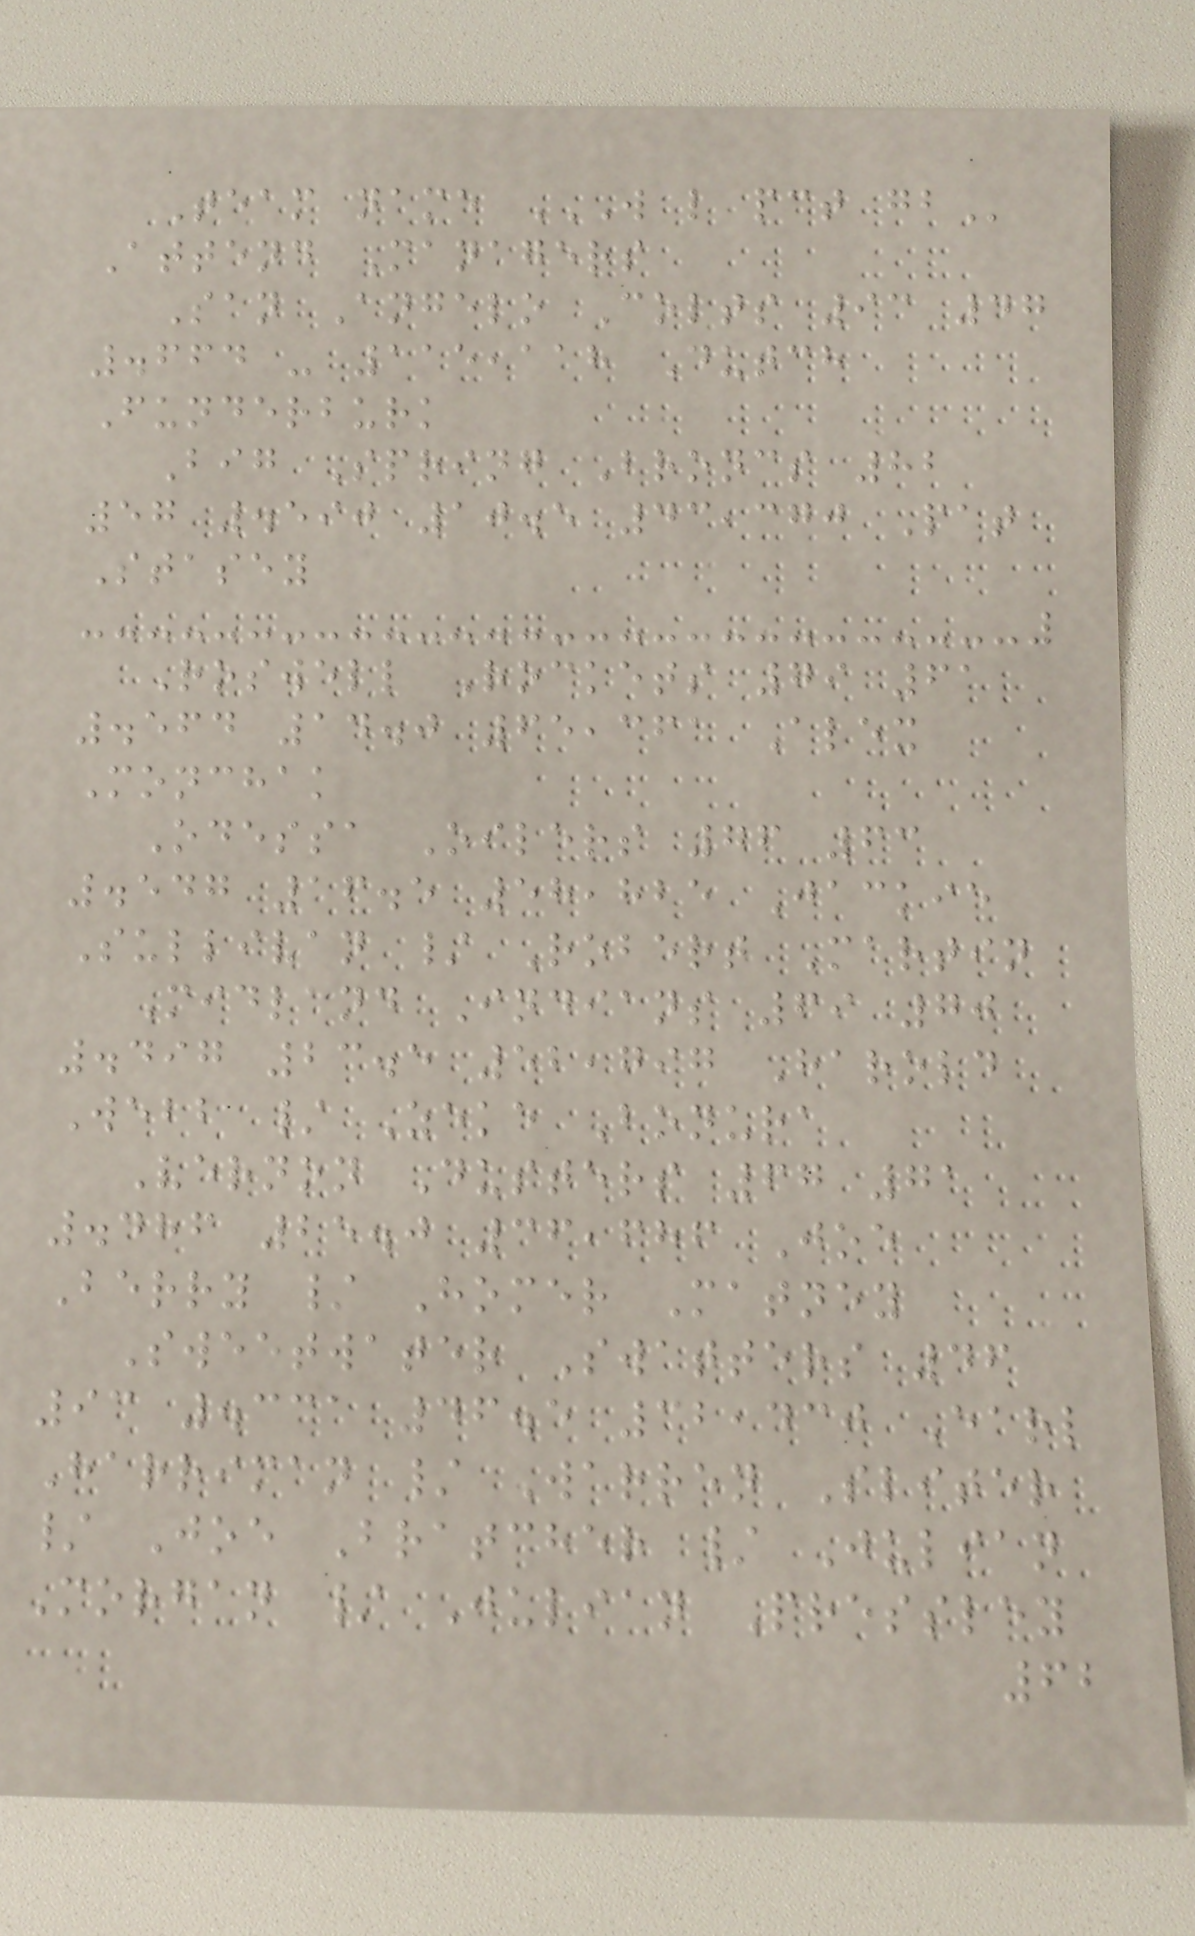Team name W L PCT GB
Attend Managers
San Angelo Colts 93 47
.664 - 115,118 Dutch
Funderburk
Big Spring Broncs 82
57 .590 10.5 43,370 Pat
Stasey
Roswell Rockets 79 61
.564 14.0 65,361 Alex
Monchak
Odessa Oilers 76 63
.547 16.5 58,825 Jackie
Sullivan / Robert Martin
Midland Indians 69 70
.497 23.5 52,797 Harold
Webb / Zeke Bonura
Vernon Dusters 67 71
.486 25.0 36,686 Joe
Berry / Homer Matney
Sweetwater Swatters 46
93 .331 46.5 32,430 Earl
Harriman / Warren Sliter
/ Joe Bratcher / Julian
Morgan / Julian Pressley
62
